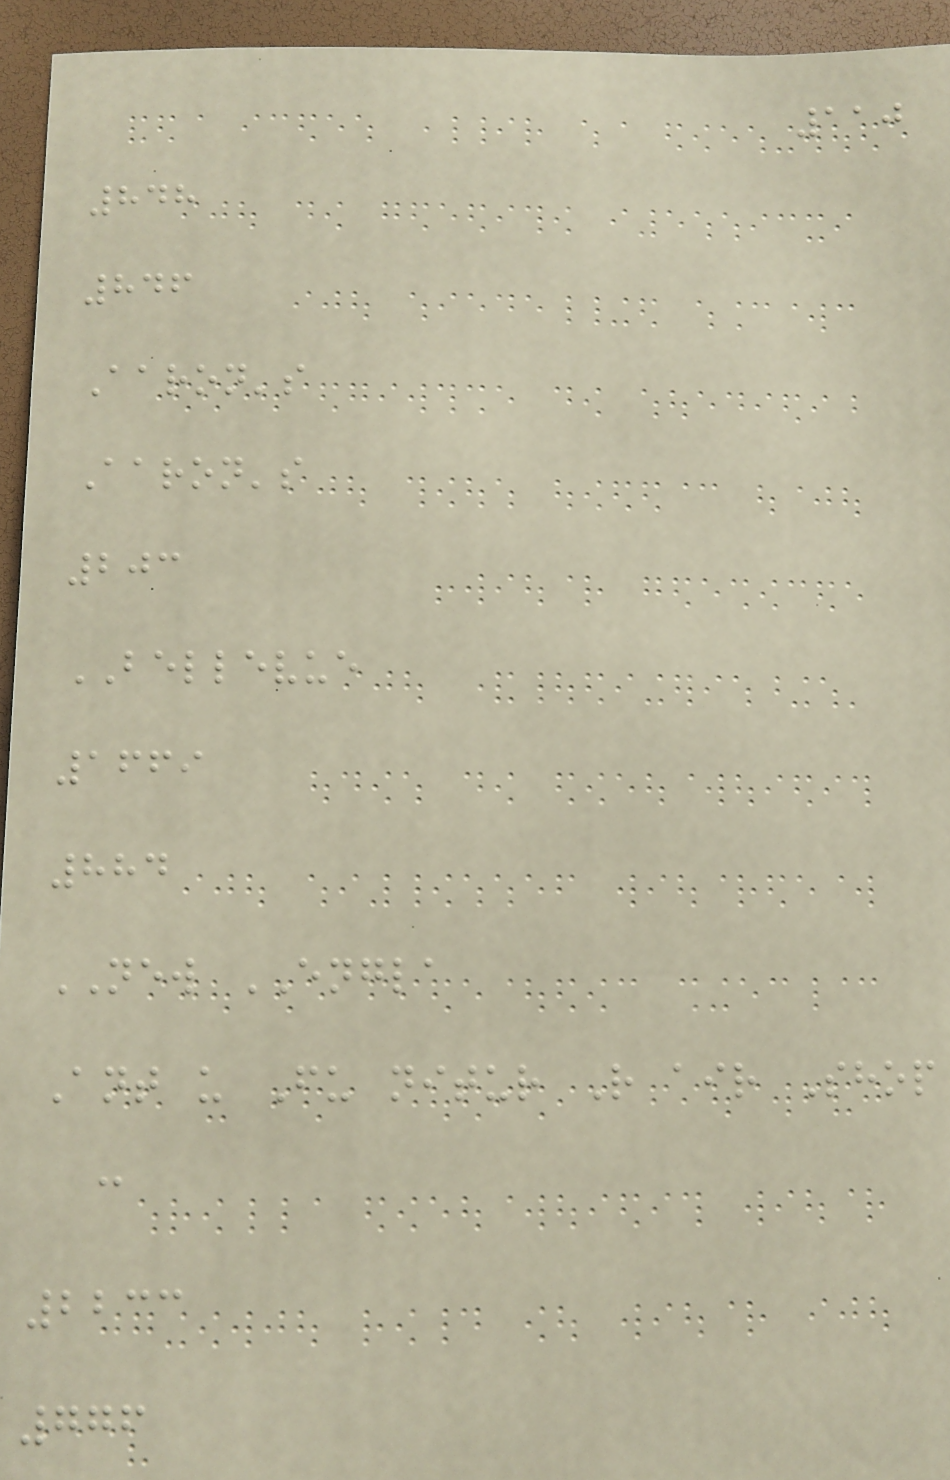110
848
846
Aaron's
Aaron's
203
BELLEVUE
1669
884
NEW ENGLA
Ant u Fu nitur R air Shop
c
2233
776
